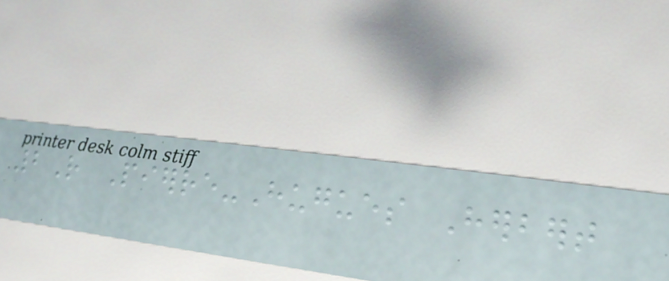2R Pierre-Hugues Herbert
